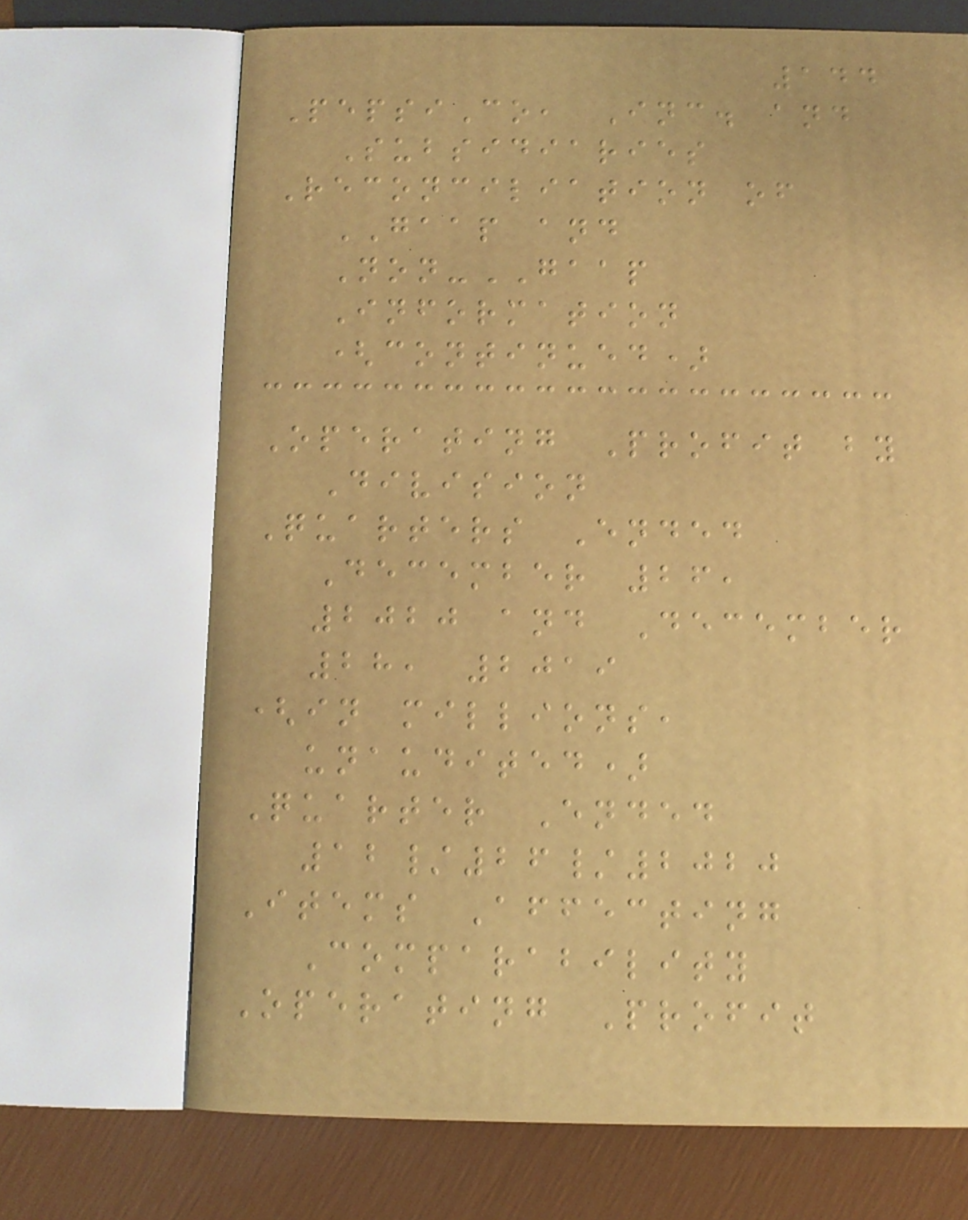144
PepsiCo, Inc. and
Subsidiaries
Reconciliation of
GAAP and
Non-GAAP
Information
(continued)
Operating Profit by
Division
Quarters Ended
December 26,
2020 and December
28, 2019
(in millions,
unaudited)
Quarter Ended
12/26/2020
Items Affecting
Comparability
Operating Profit
